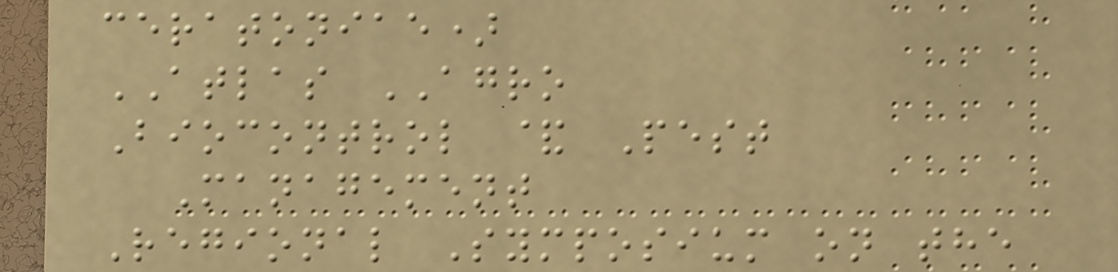ceratoniae)
ATLAS AGRO
Biocontrol & Pest
Management
Regional Symposium on the
